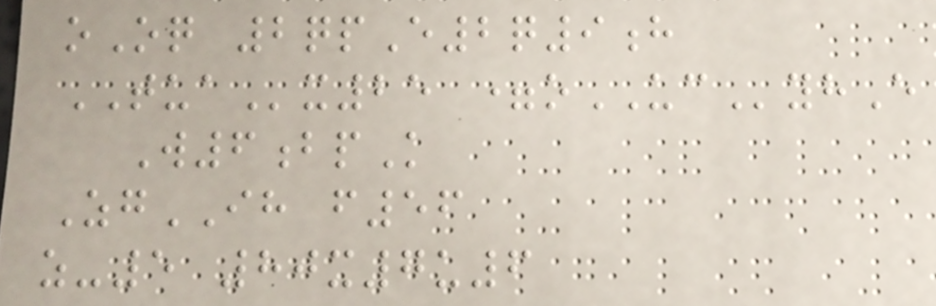oOq 2qpE2q9h
TUAx25 =oUCyhE
W6bpK
ZgIH f56
z-5 80x7u6
